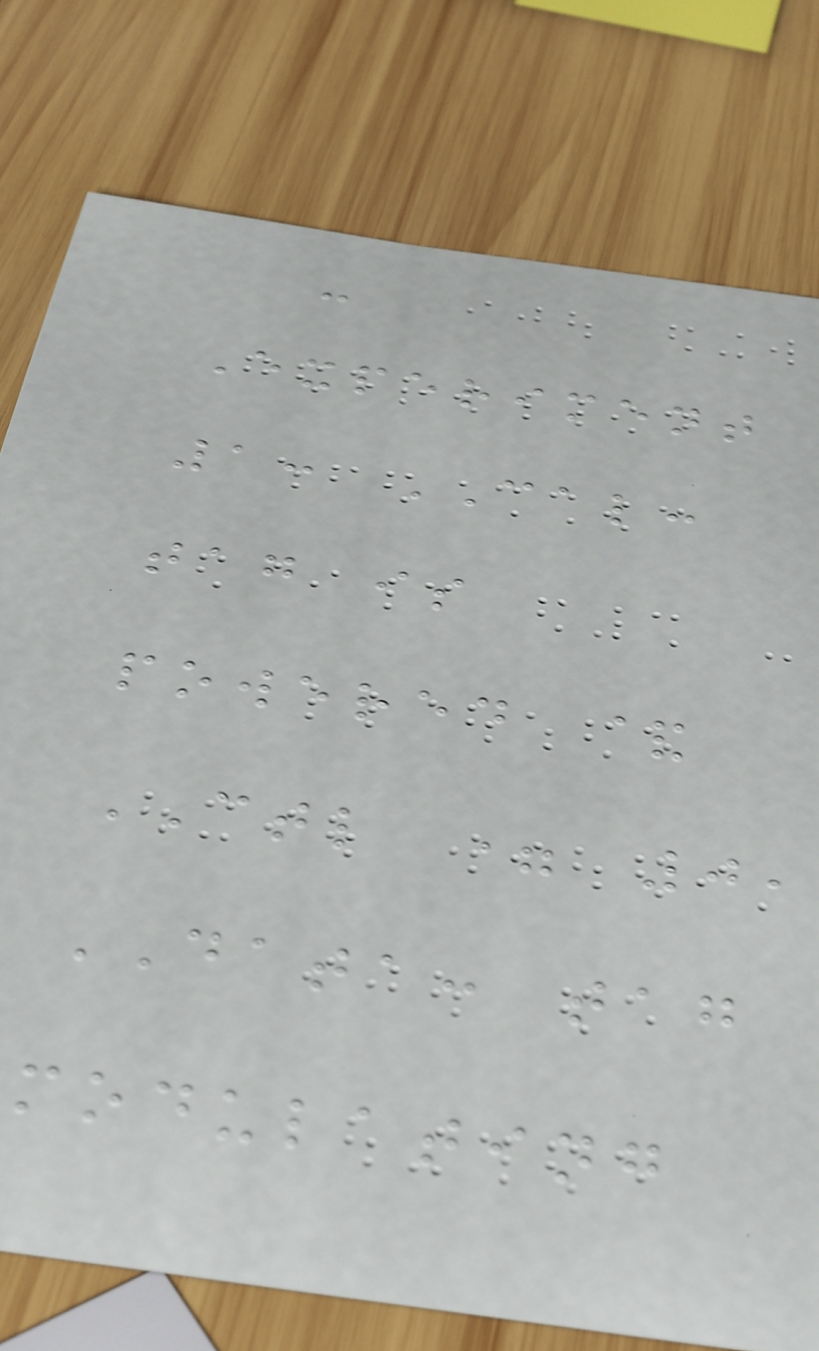-
Experiment
1: CAL:
tag is
powered &
CTL = 0,
DATA: tag
modulating
